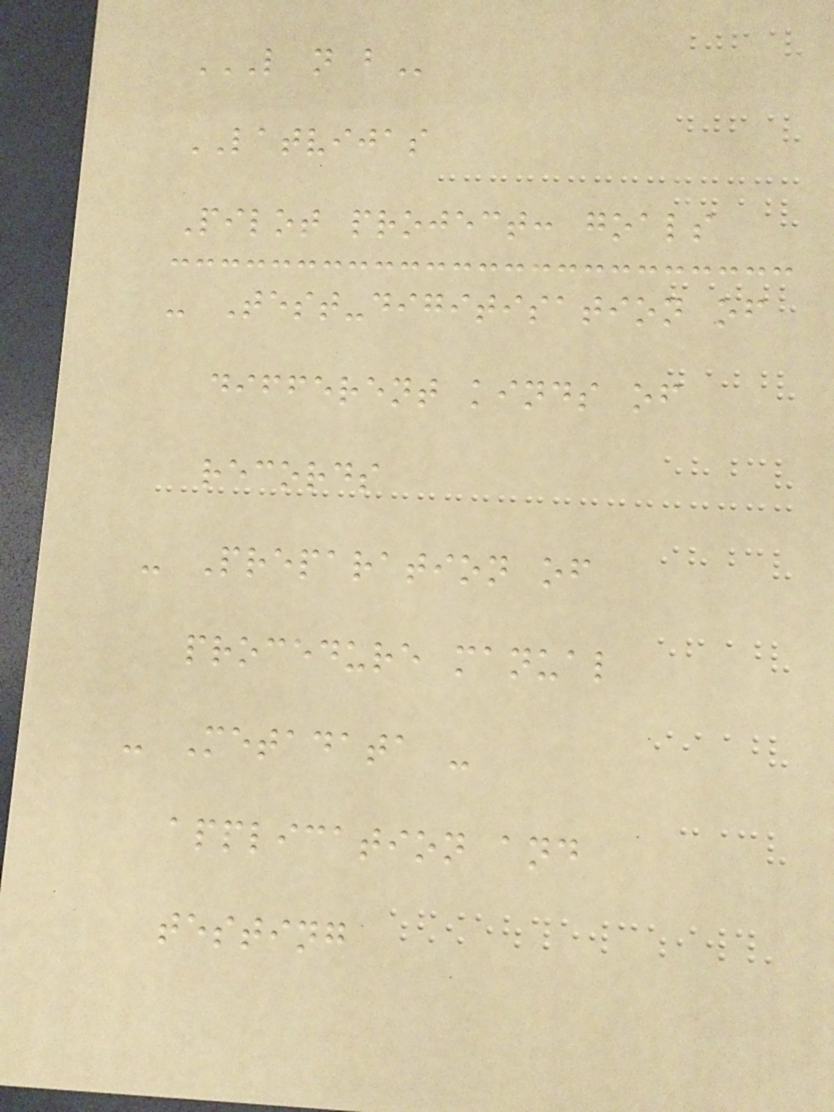L N B
LATVIJAS
Pilot project: goals
- Test-digitisation of
different kinds of
records
- Preparation of
procedure manual
- Metadata -
application and
testing
